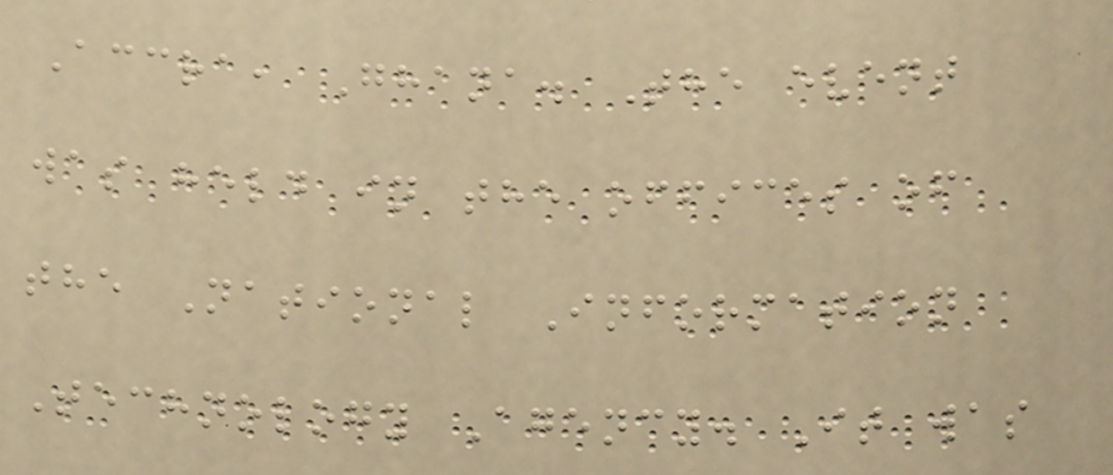Accra, Ghana. The event
was held in the offices of
the National Information
Technology Agency. It was
